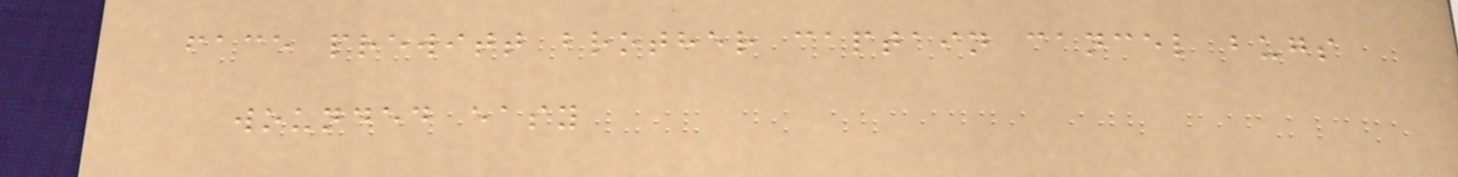face prewitt brother captain cancel bugs
wounded easy
